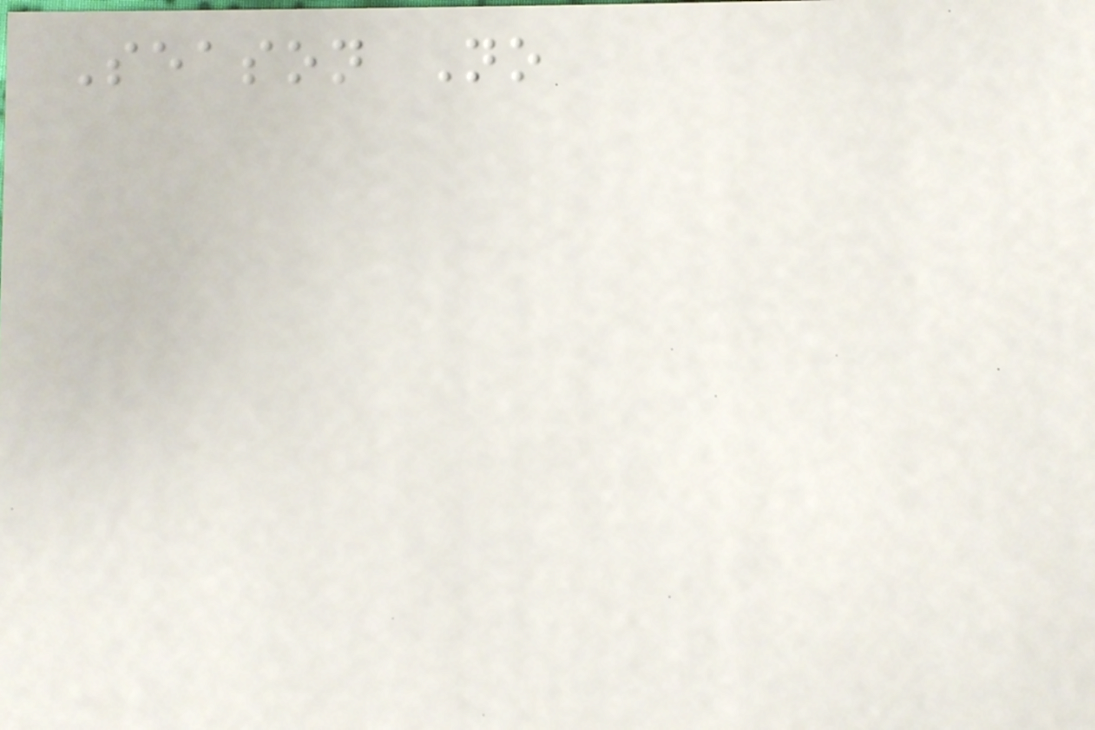Season No
